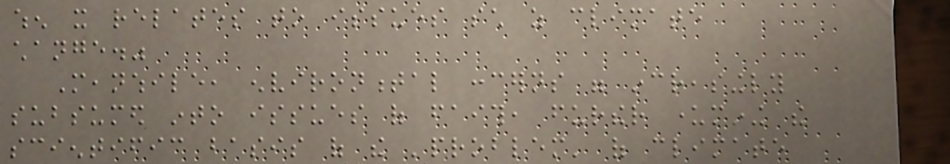when it relates to issues such as climate
change."
Meanwhile, environmental concerns were increasingly
subsumed into issues of faith, further undermining the
scientific basis of the 'problem' of climate
